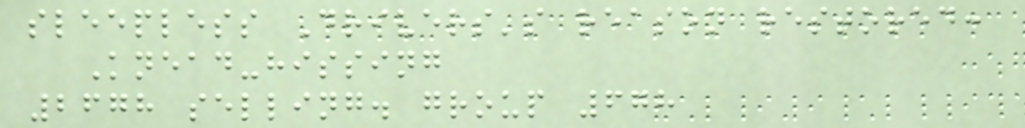sleepless Drivers's reason restored:
Knead-hissing
2678 selling. group 678
